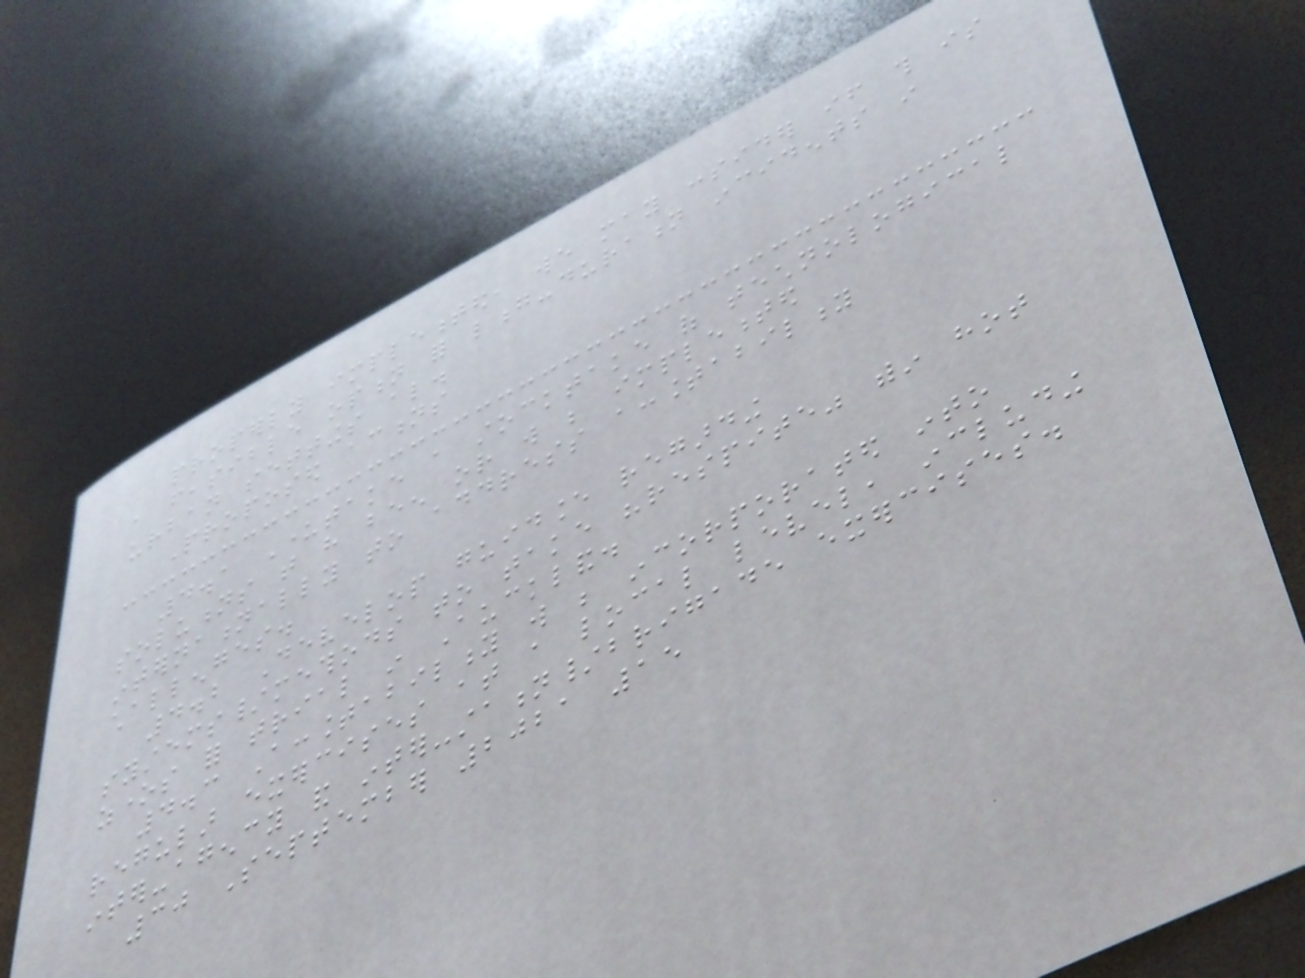properly implemented, we may consider if this is
a feasible option for long-duration incidents in
urban settings also.
Proposed actions
4.1 Undertake a stocktake of technological
solutions that have been or will be implemented
internationally to address accountability
challenges.
4.2 Develop guidance regarding
systems/methods to take "respite" within hot
zones for trial in Auckland.
4.3 Accountability will be incorporated into
regular exercises at a local level, including
inter-agency and inter-station/brigade exercises.
30 September 2021 15
